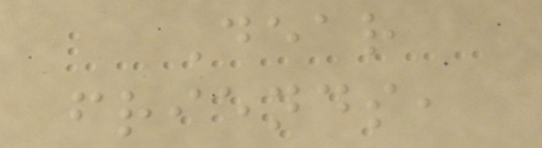Dear
friends,
